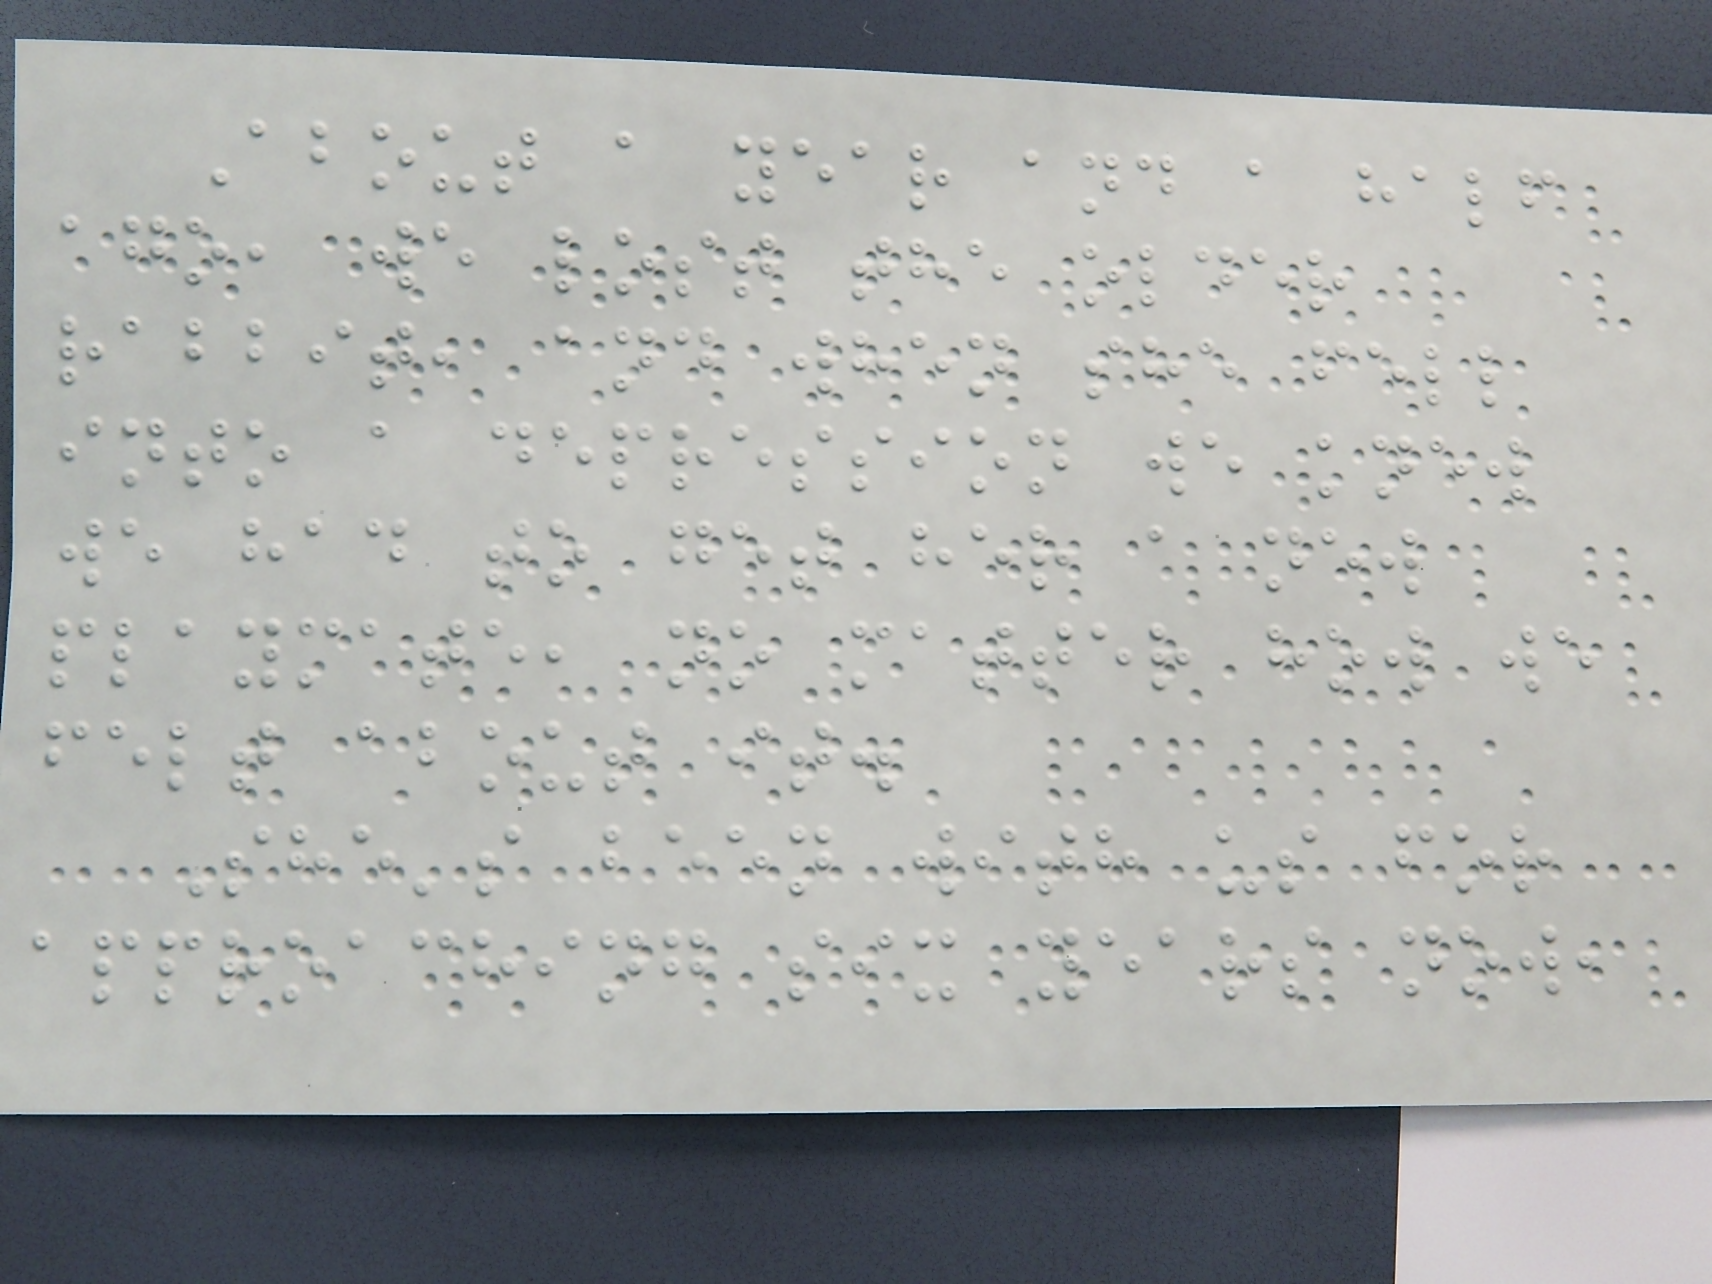About a year and a half
ago, we lost the older
rabbit, and when she fell
into a depression we knew
we had to get her a new
playmate, no matter how we
felt about it.
She's been with us for
approaching six years now,
